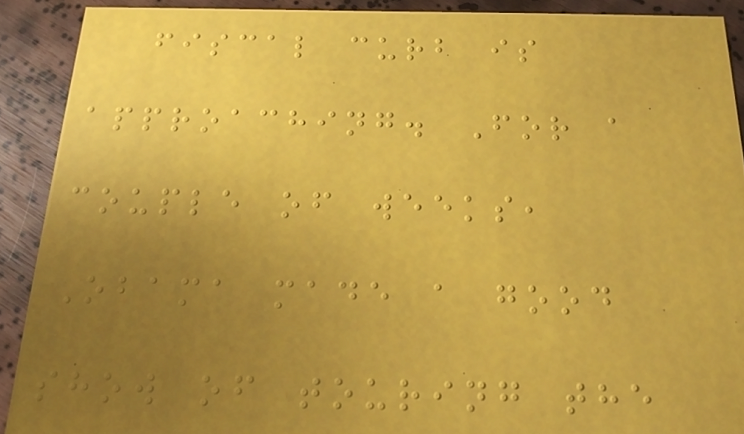fiscal curb is
approaching. For a
couple of weeks,
Obama made a good
show of touring the
